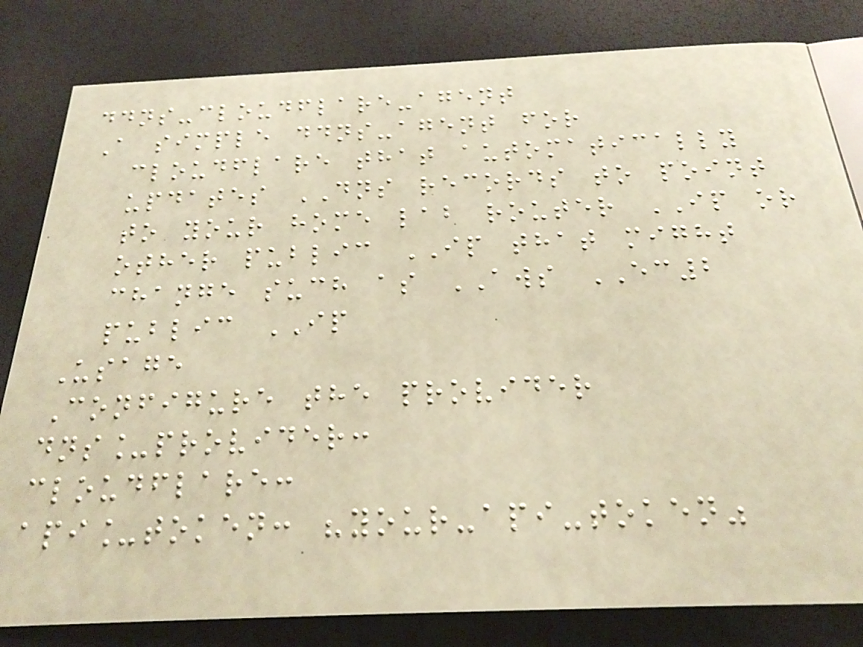ddns-cloudflare-agent
A simple ddns-agent for
cloudflare that automatically
updates DNS records to point
to your home lab router IP or
other public IP that might
change such as AWS EC2
public IP
Usage
Configure the provider
dns_provider:
cloudflare:
api_token: "your-api-token"
